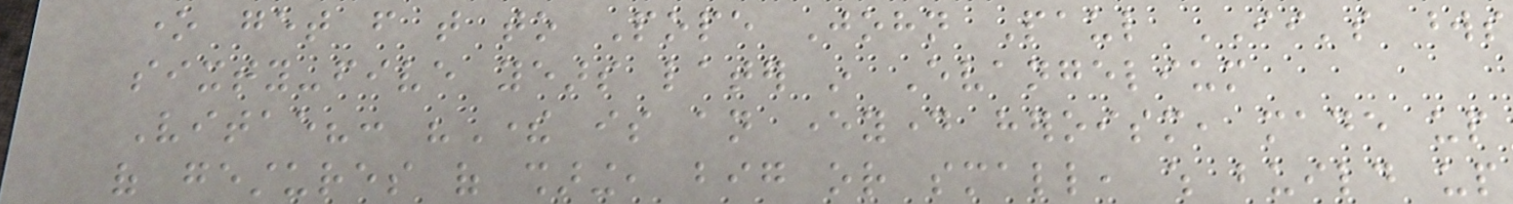one get from that to Pope John Paul II's words
sixty-five years later in Evangelium
Vitae?: "There is an everyday heroism, made up
of gestures of sharing, big or small, which build up
